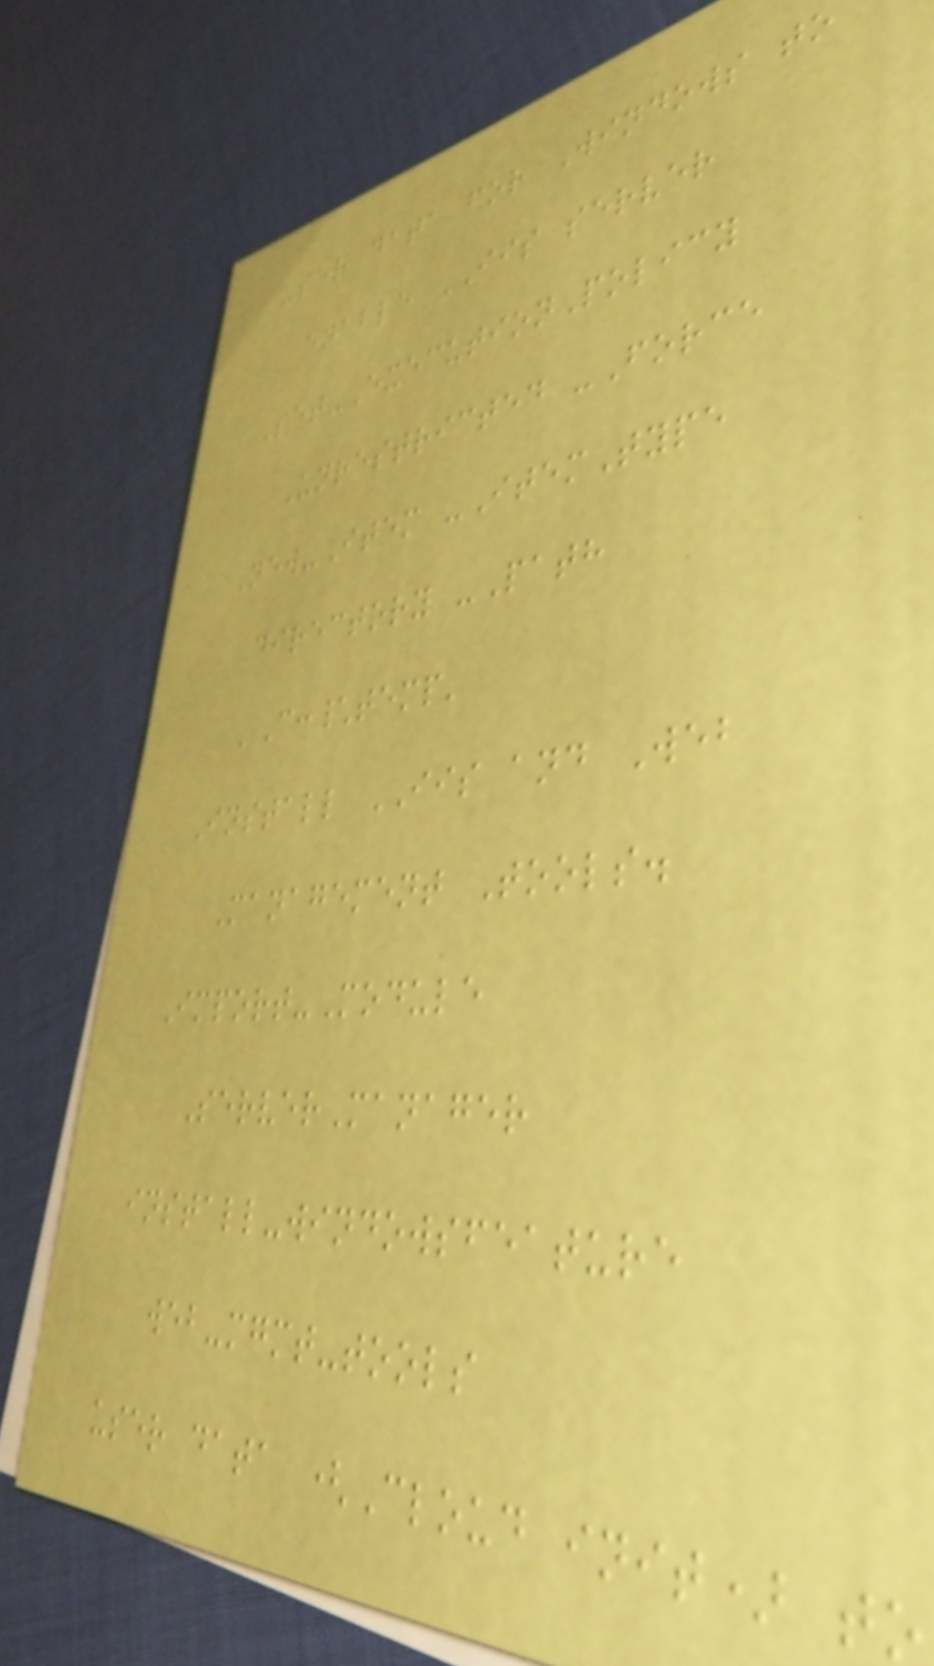user data for Windows to
enable IIS server
Set-ExecutionPolicy
Unrestricted -Force
New-Item -ItemType
directory -Path
'C:\temp'
Install IIS and Web
Management Tools.
Import-Module
ServerManager
install-windowsfeature
web-mgmt-tools
user data (Cloud init) to
